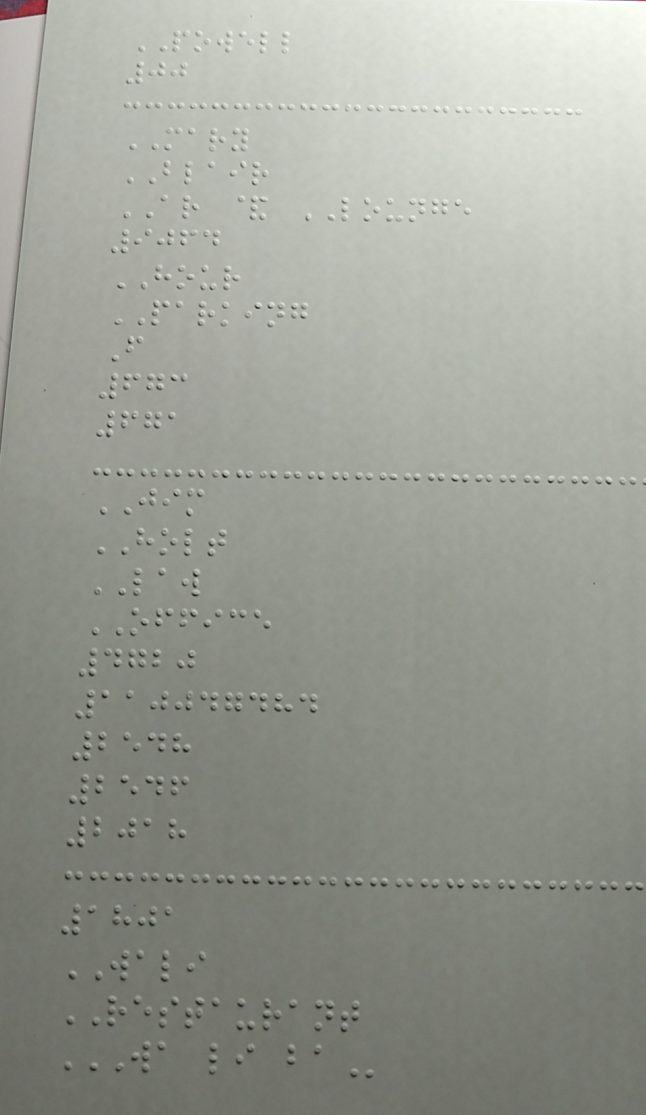POWELL
00
MARY
BLAIR
AR & LOUNGE
9064
HOUR
PARKING
F
673
671
JIM
HOLT
LAW
OFFICE
4720
110047484
2548
2546
2018
1801
WALI
RESTAURANT
WA LI BA
